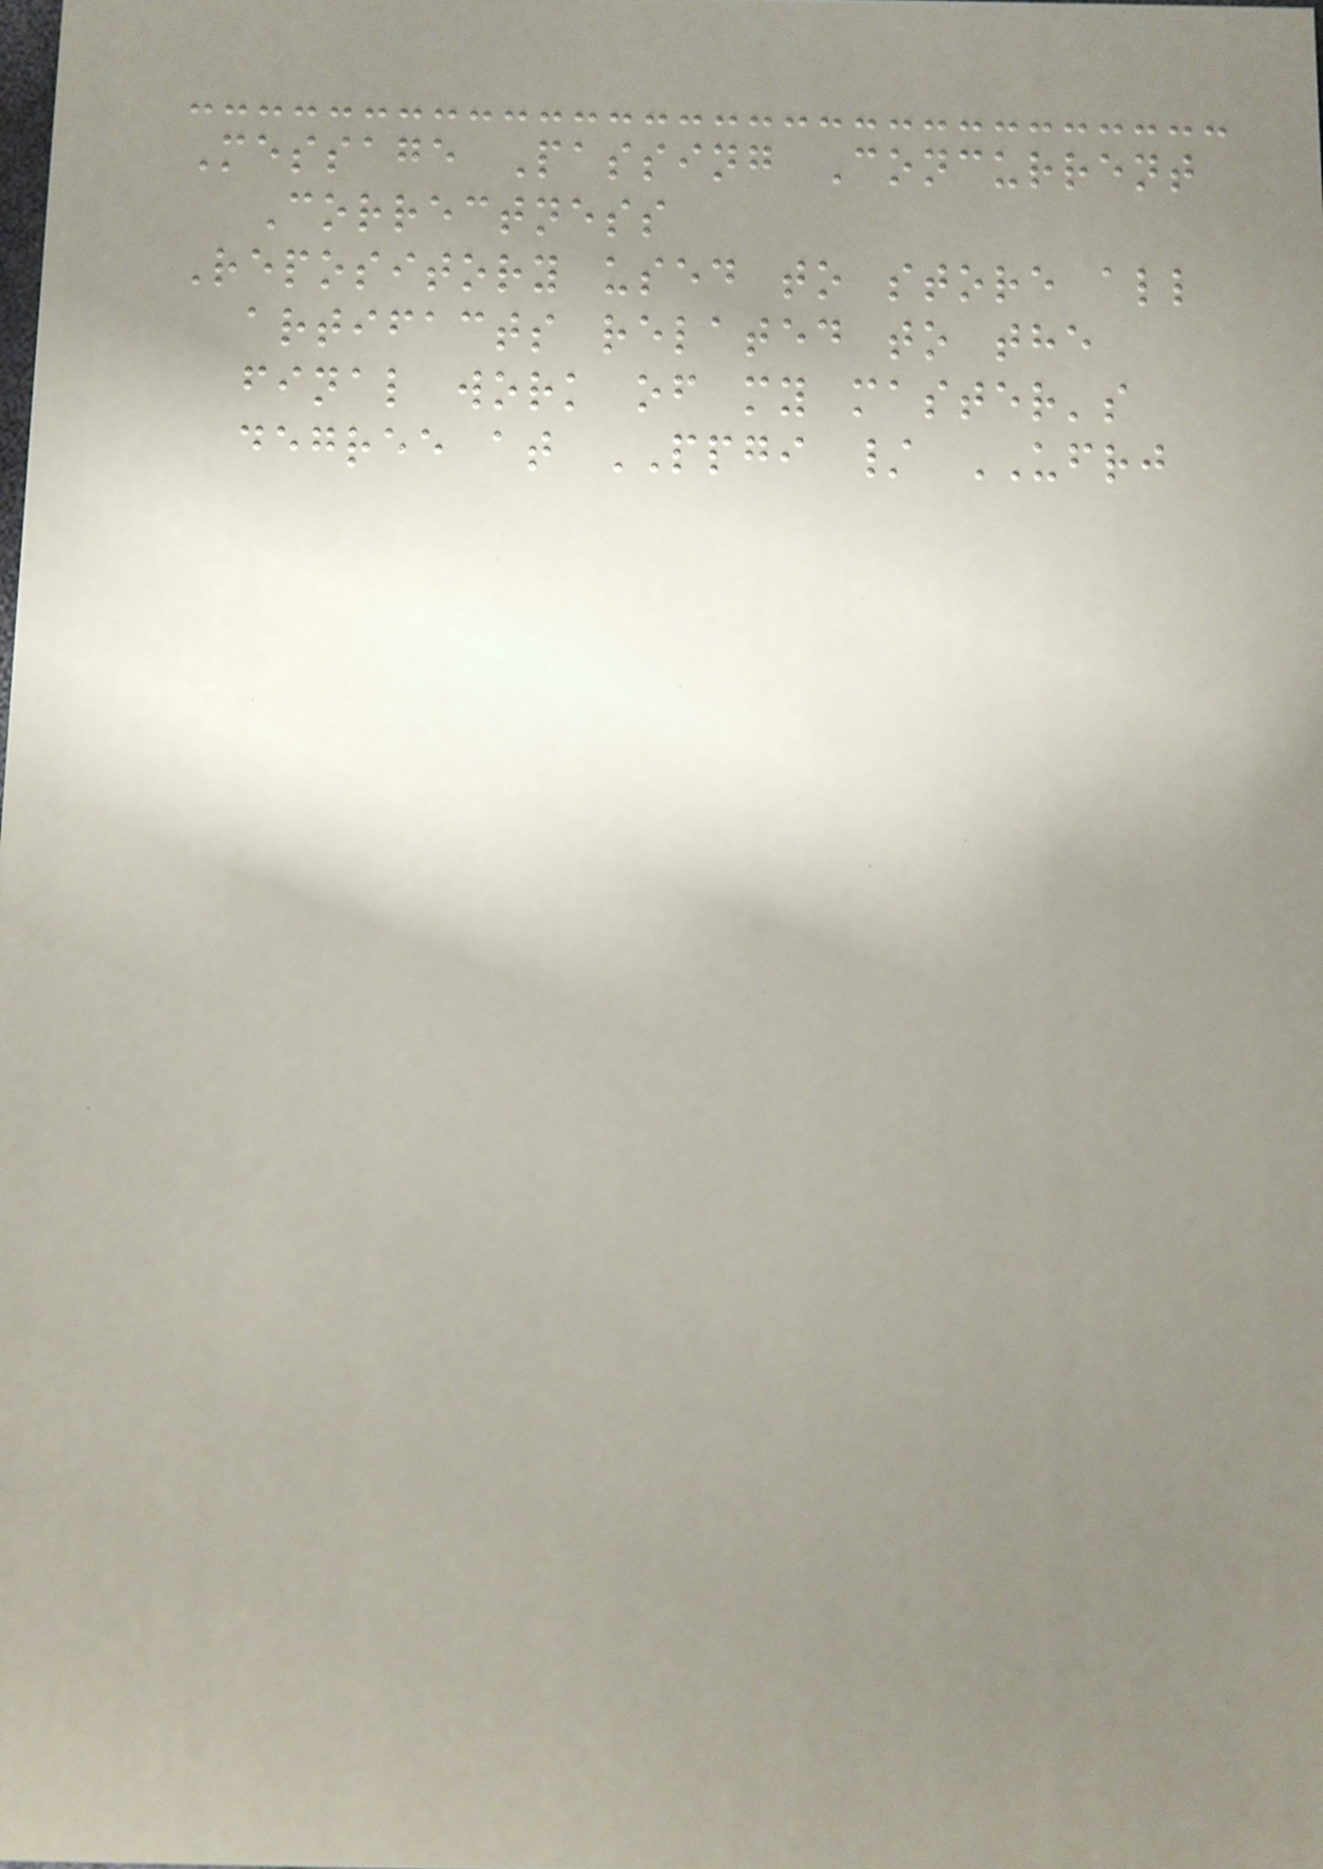Message Passing Concurrent
Correctness
Repository used to store all
artifacts related to the
final work of my master's
degree at PPGI / UFRJ
